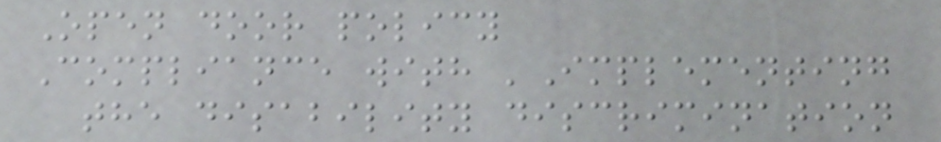Open door policy
Compliance with 'Implementing
the disability discrimination
